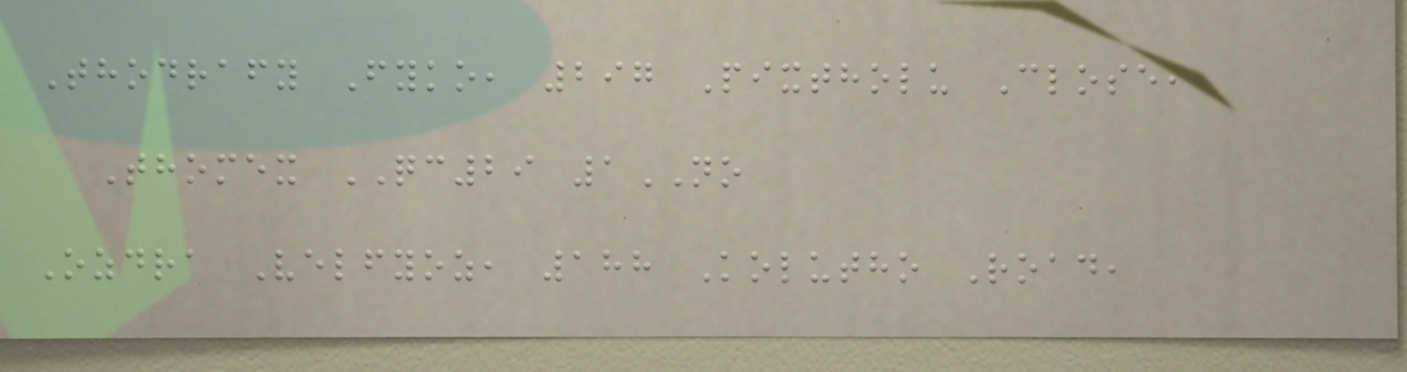Thodrafy Fyko, 297 Pixtholu Close,
Thomex QC29 1NO
Ozdra Velfyoz, 188 Kolutho Road,
